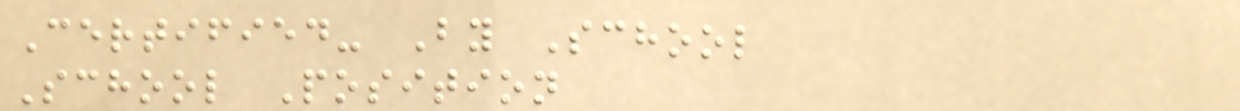Certified- By School
School Position
